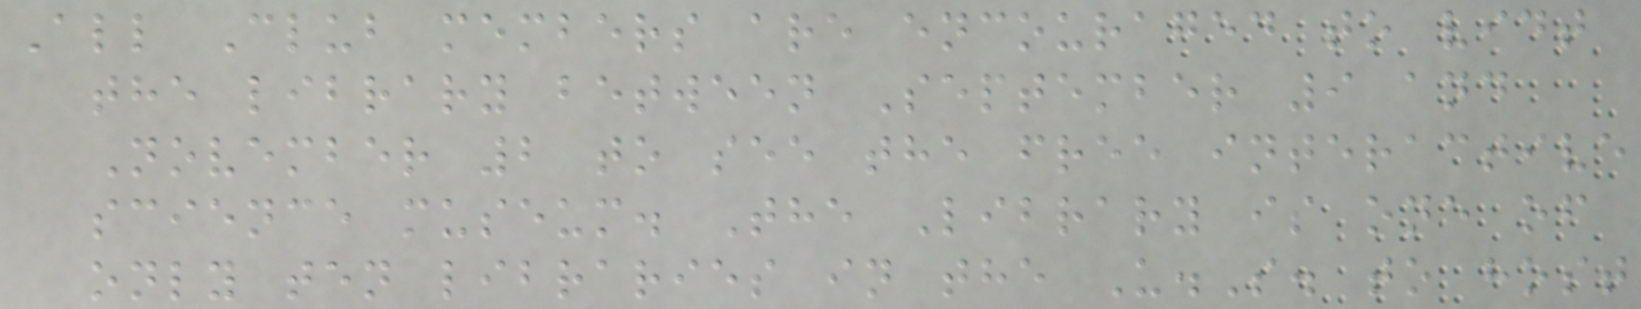All Club members are encouraged to vidt
the library between September 9 and
November 2 to see the free interactive
science museum. The Library is one of
only ten libraries in the U.S. to host
